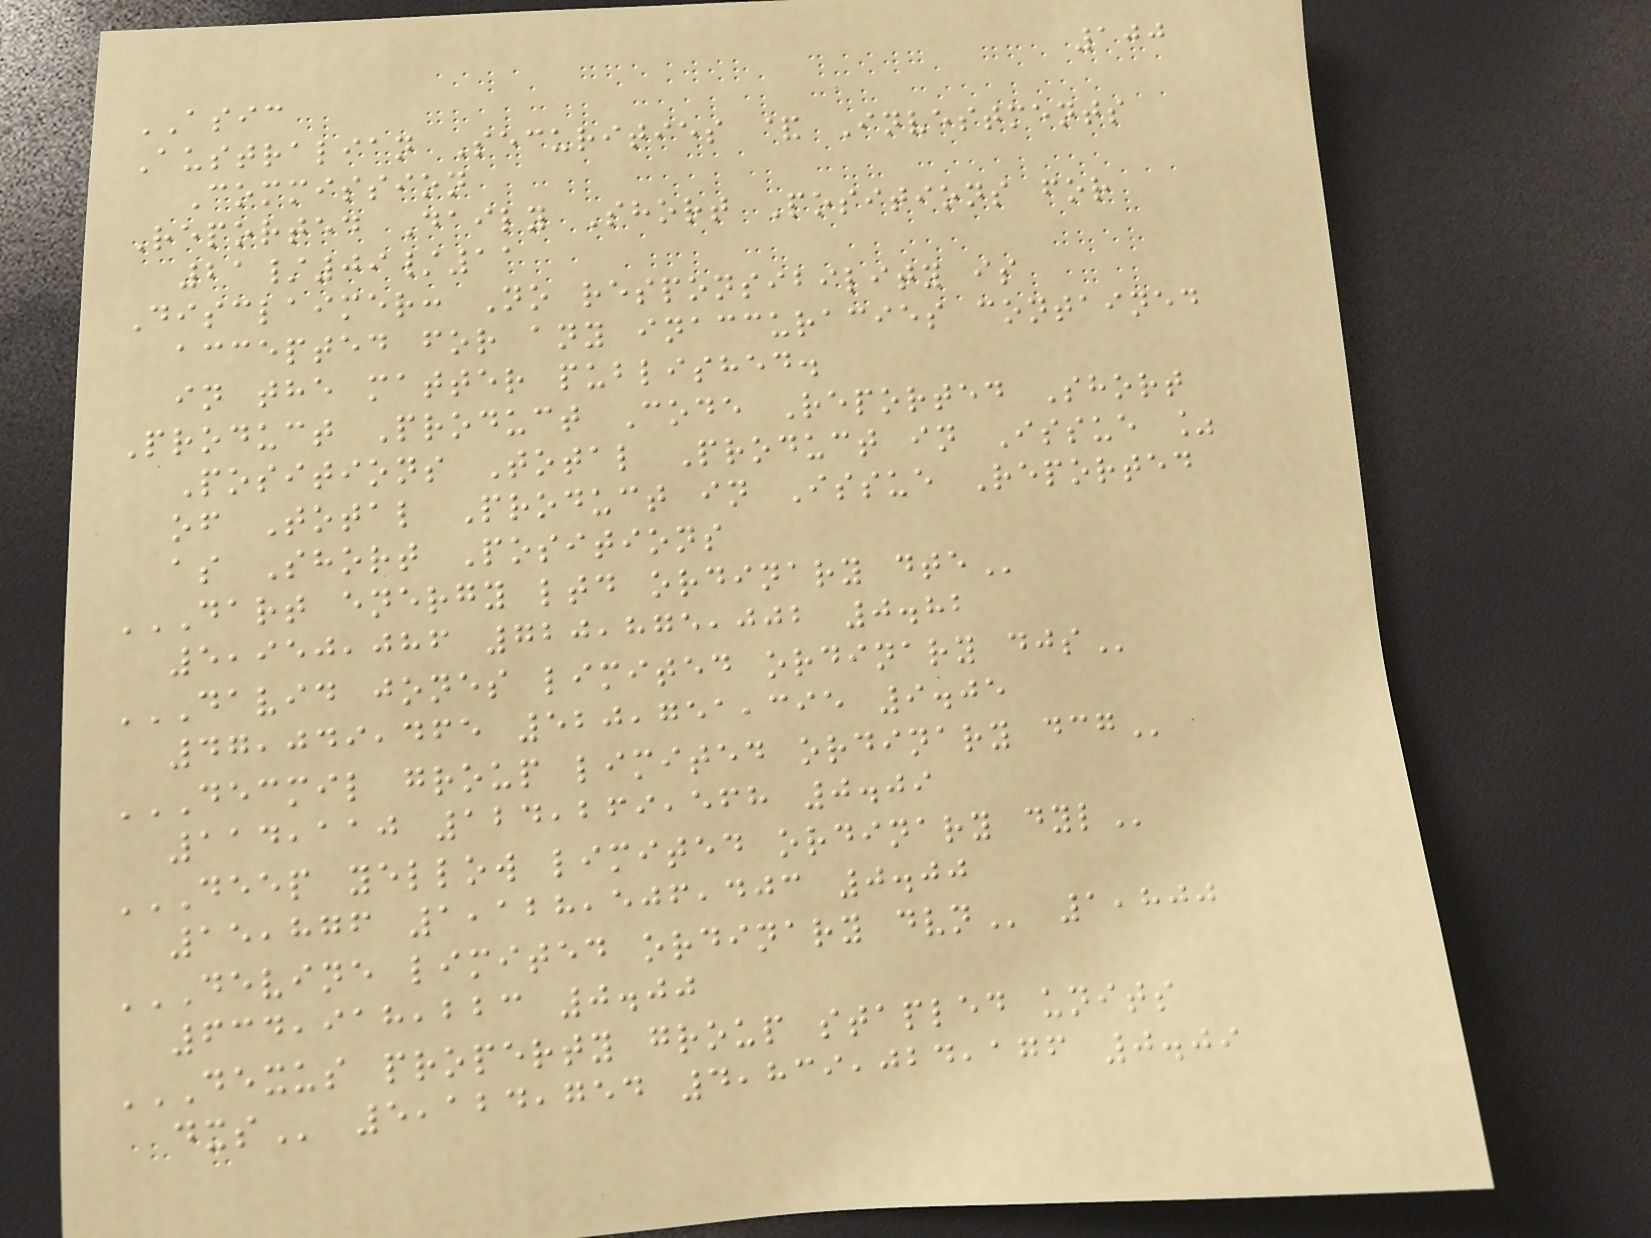100
ASIC
Australian Securities & Investments
Commission
Reported Daily Short Positions for
21/09/11
Disclaimer: No responsibility is
accepted for any inaccuracies contained
in the matter published.
Product Product Code Reported Short
Positions Total Product in Issue %
of Total Product in Issue Reported
as Short Positions
DART ENERGY LTD ORDINARY DTE
5,950,086 720,875,002 0.82
DAVID JONES LIMITED ORDINARY DJS
47,049,465 520,751,395 9.05
DECMIL GROUP LIMITED ORDINARY DCG
114,110 124,269,568 0.09
DEEP YELLOW LIMITED ORDINARY DYL
15,876 1,128,506,403 0.00
DEVINE LIMITED ORDINARY DVN 1,800
634,918,223 0.00
DEXUS PROPERTY GROUP STAPLED UNITS
DXS 5,124,754 4,839,024,176 0.09
